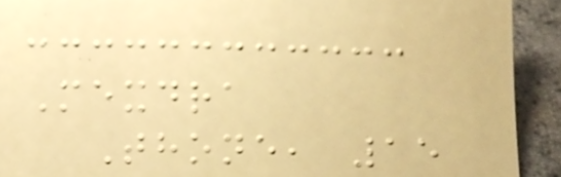Mexdra
Thone, 15
